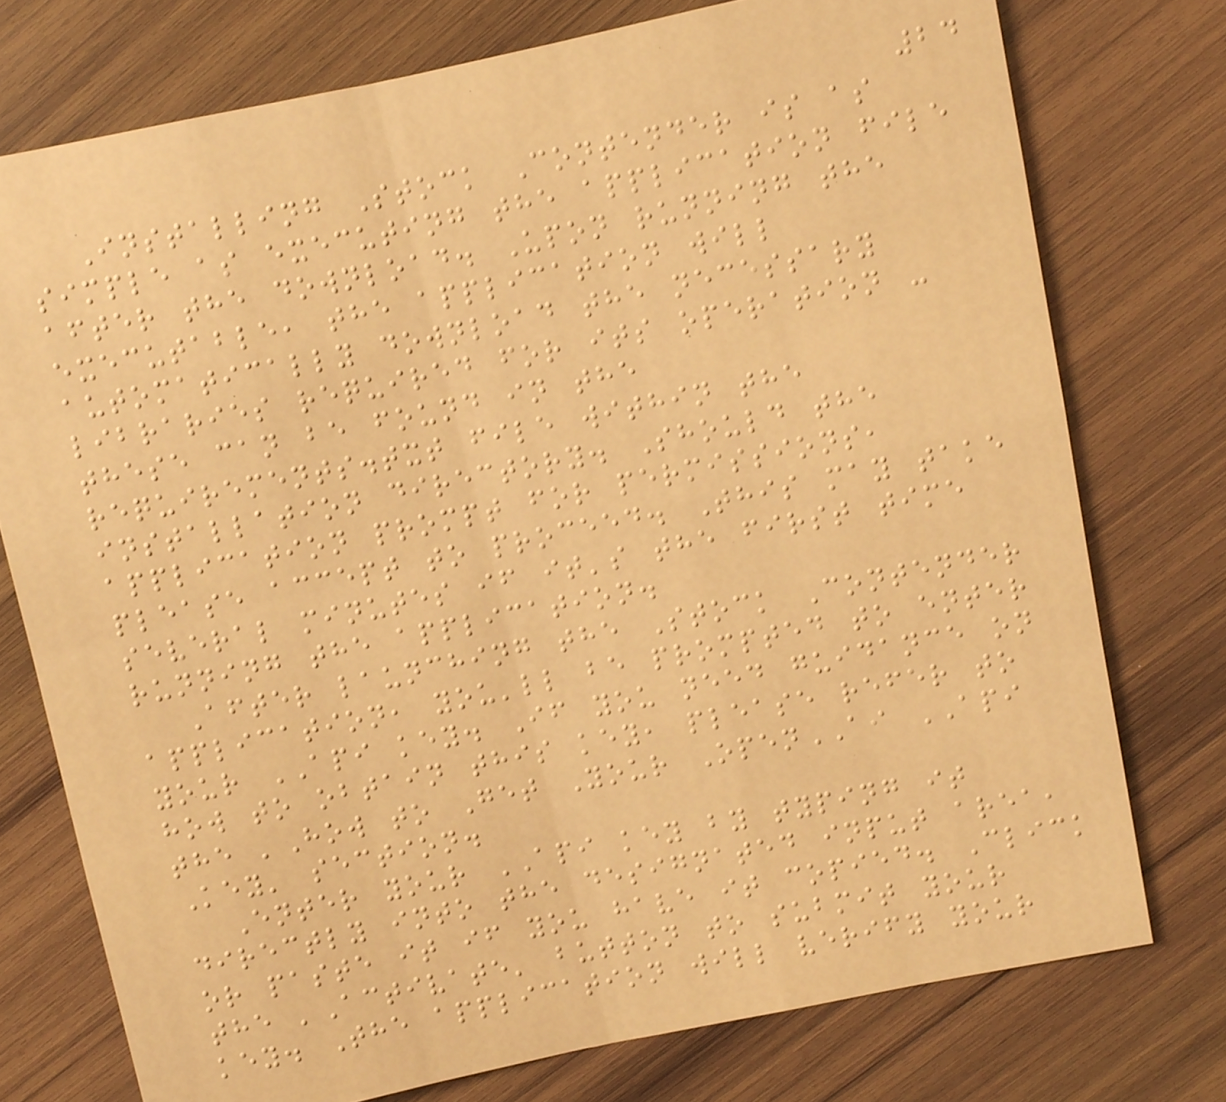24
Installing Stock Contender is as
simple as executing the application file
after the download. Upon running the
executable, the application will
automatically download the necessary
libraries required for its operation -
these can be found in the
requirements.txt file within the
installation directory. Should the
application prompt for permissions,
please accept to proceed. This may take
several minutes if it's the first time
running the application.
After launching the Stock Contender
application, you'll be prompted to enter
your API key. If you need guidance on
how to obtain this key, please refer to
the 'How to Get Your OpenAI API
Key' section.
Enter your API key by typing it
directly into the designated input area,
or paste it if you have it copied. Click
the 'Activate' button to submit your
key. The application will verify your
